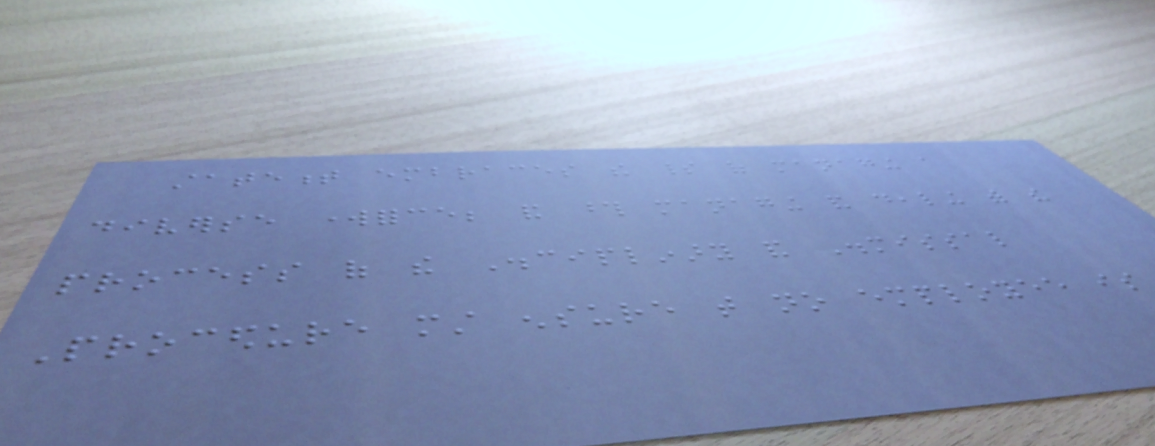statement embraces the spirit of managing a
diverse workforce; and those managing and dealing with the
process of the Disciplinary and Dismissal
Procedure must ensure that no employee is
